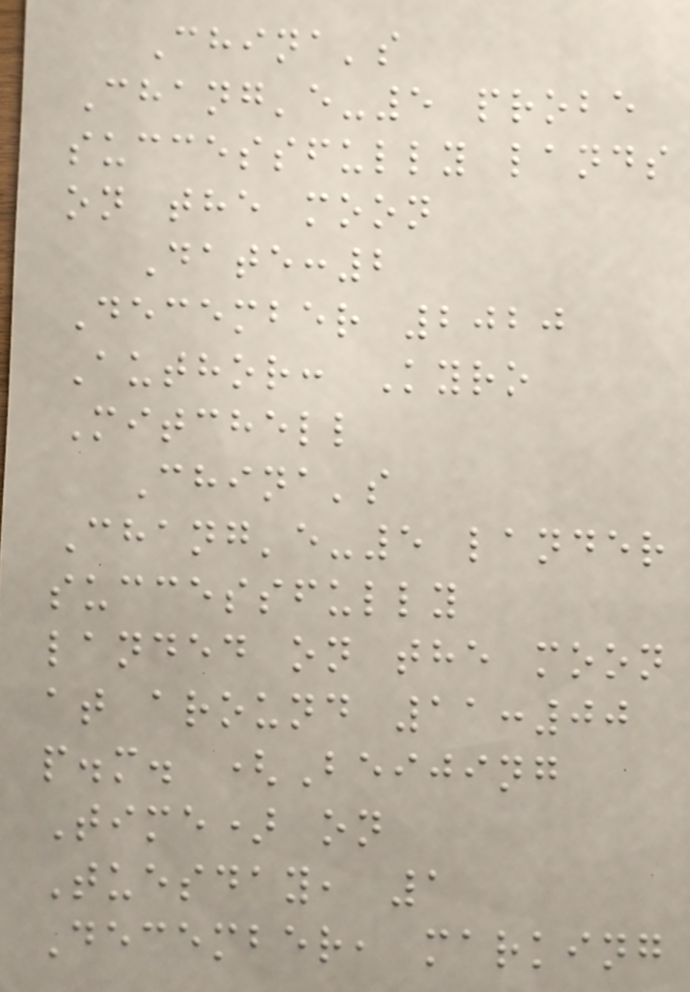China's
Chang'e-5 probe
successfully lands
on the moon
Date:2
December 2020
Author: Kyro
Mitchell
China's
Chang'e-5 lander
successfully
landed on the moon
at around 11:00
p.m. (Beijing
Time) on
Tuesday, 1
December, marking
